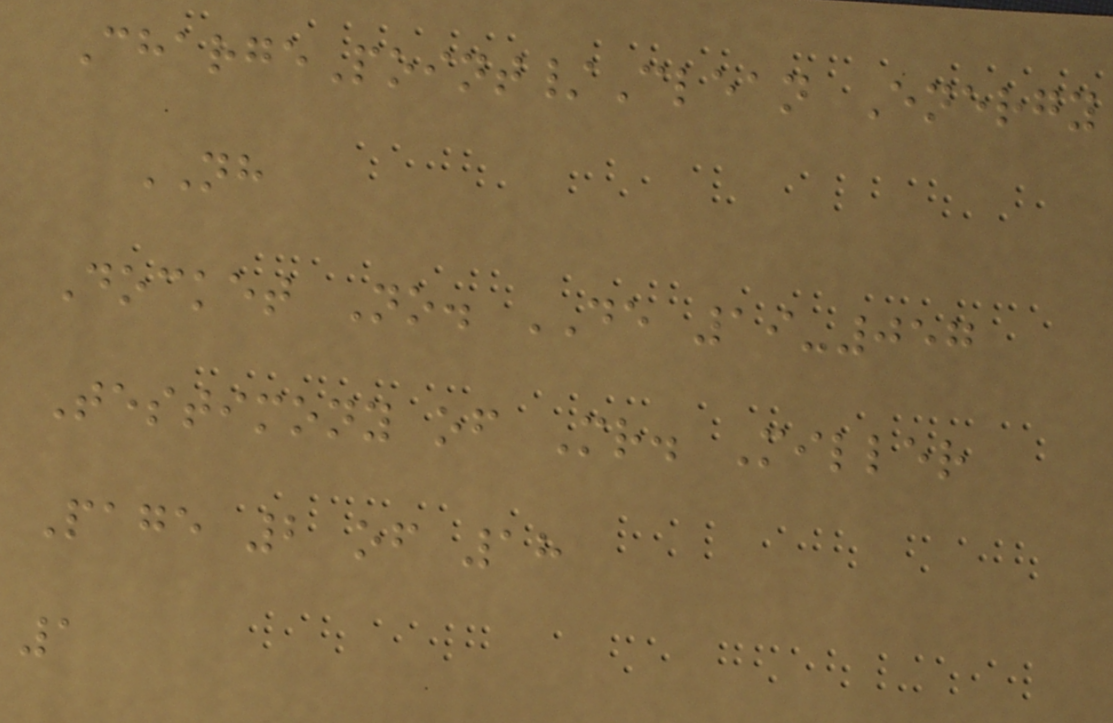ChargePoint/Clean Energy
NH
Docket No. DE 19-057
Testimony of Mr. Miller
Page 2 of 18
1
